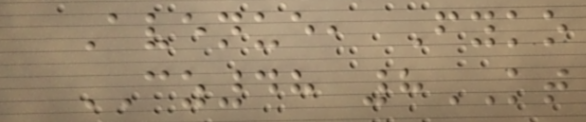Avenue, Fyko
CZ48 8KT
